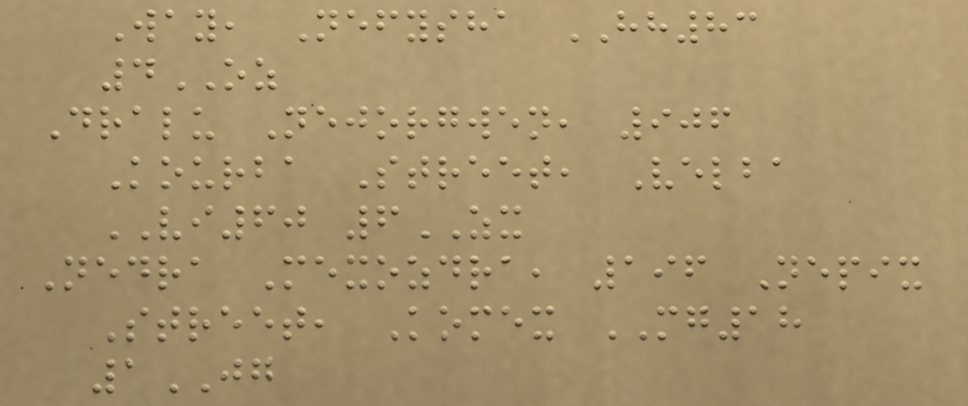Way, Nefysha HH83
4OZ
Dralu Nejorgwen, 906
Kourba Street, Velba
VI60 6ZX
Nedra Mexozdra, 196 Nepix
Street, Komex MG18
1JG
